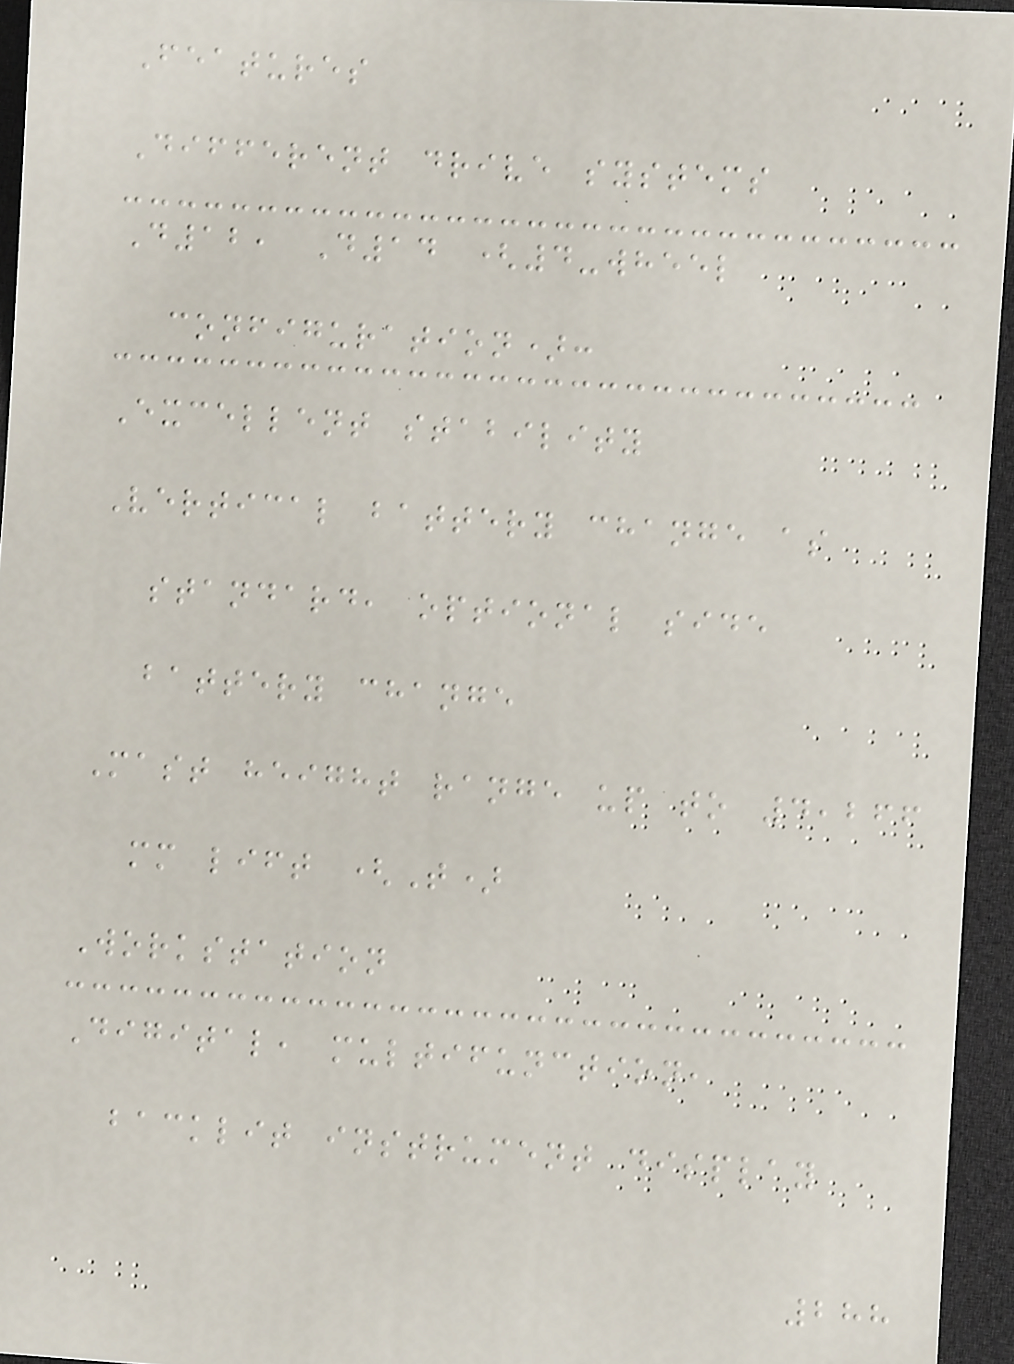Features
Different drive systems
D12, D14 (4-wheel
configuration):
Excellent stability
Vertical battery change as
standard, optional side
battery change
Mast height range up to 4,266
mm lift (T)
Workstation
Digital, multifunction,
backlit instrument display
288
